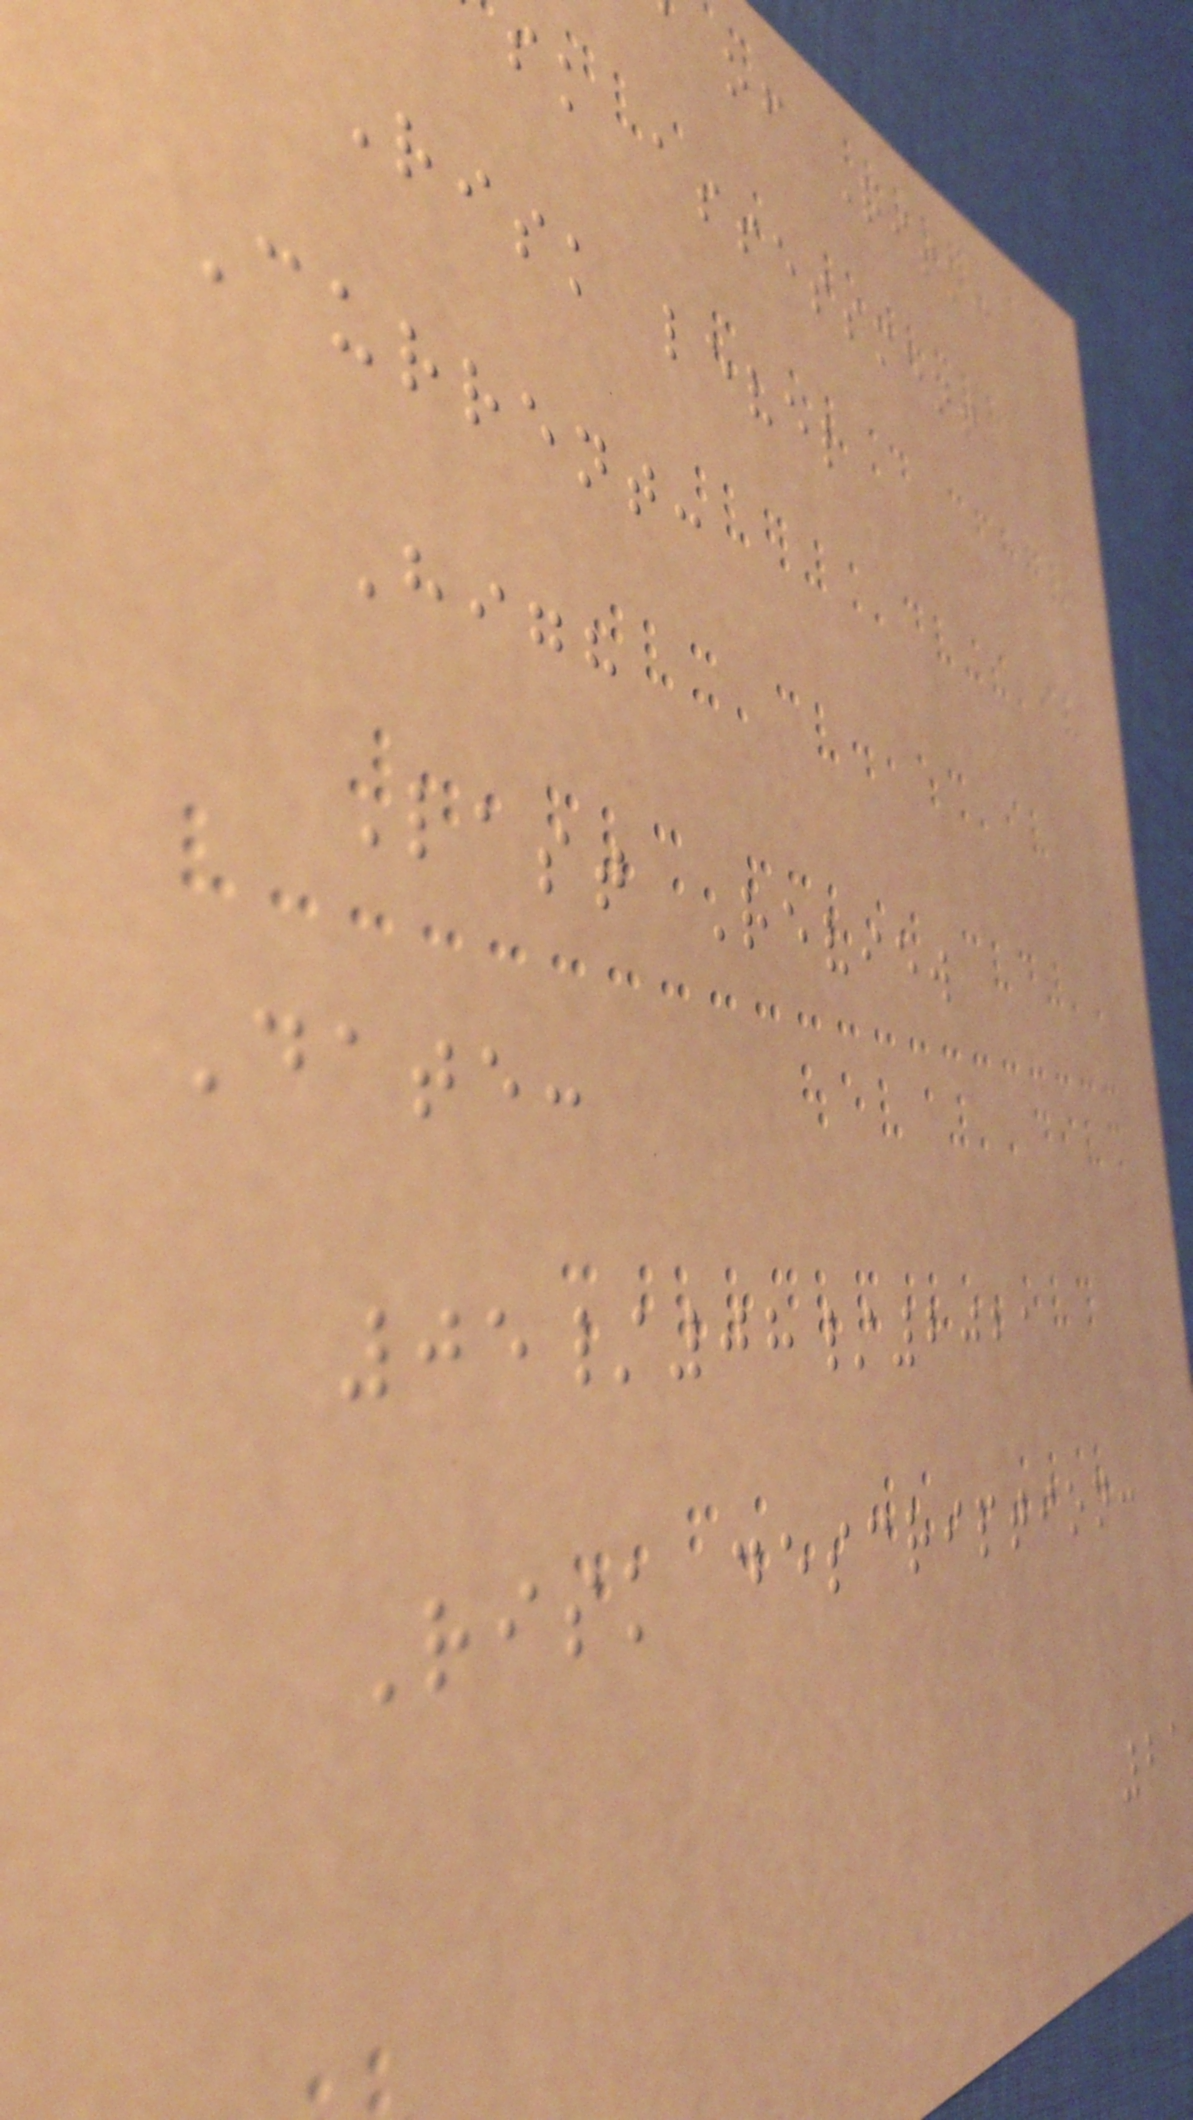of Risk:
sk assessment
Risk level
Current:
High
Last Review
Date:
05/08/2021
Risk description:
21
